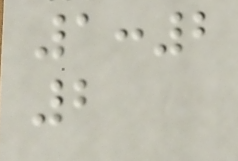1:2
2
